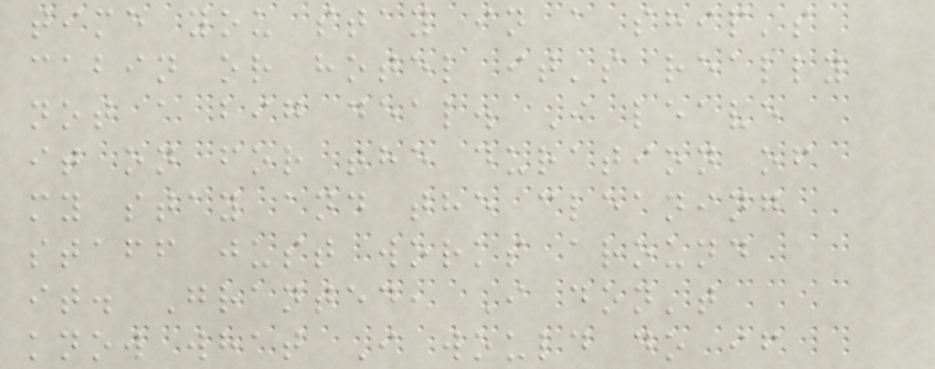time you stay in a ship's
cabin or hotel it's really
not a big deal. I leave
it on for the duration of
my stay and the cleaning
staff just works around
it. Granted, I don't
know what I would do if
